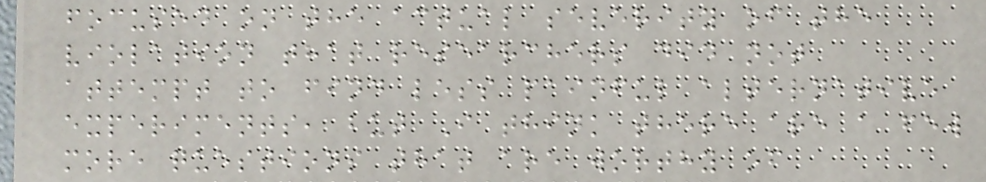focused on the actual severity of the
violation that researchers did not
attempt to find less painful alternative
experiments, but I think there are a few
more questions that are worthy of
